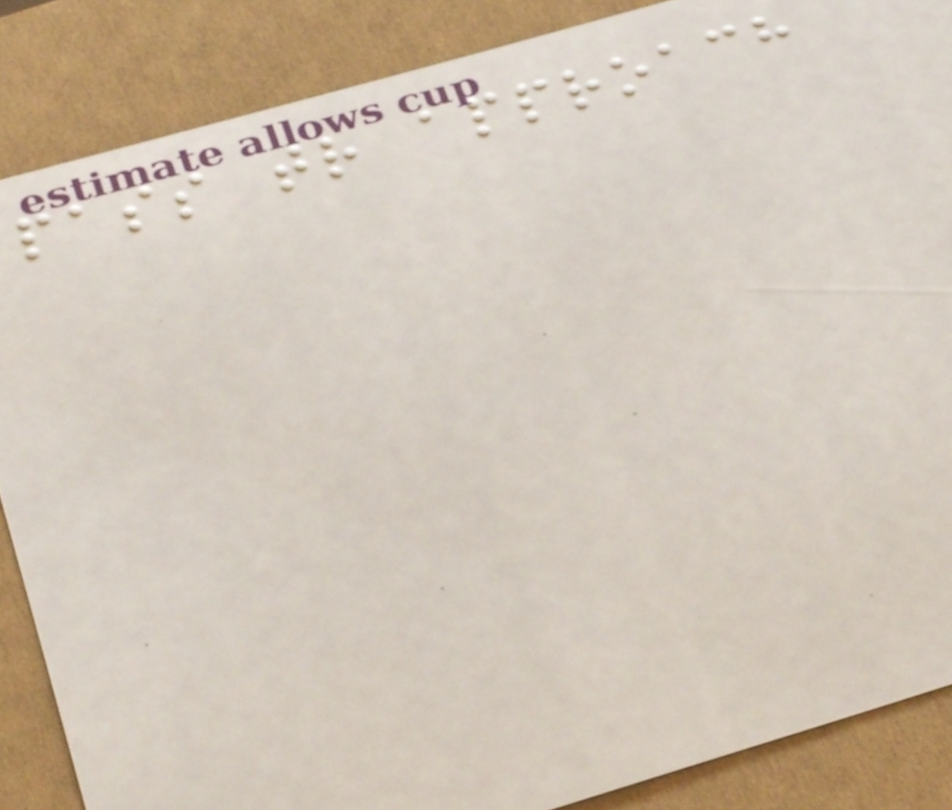pass tr approach
